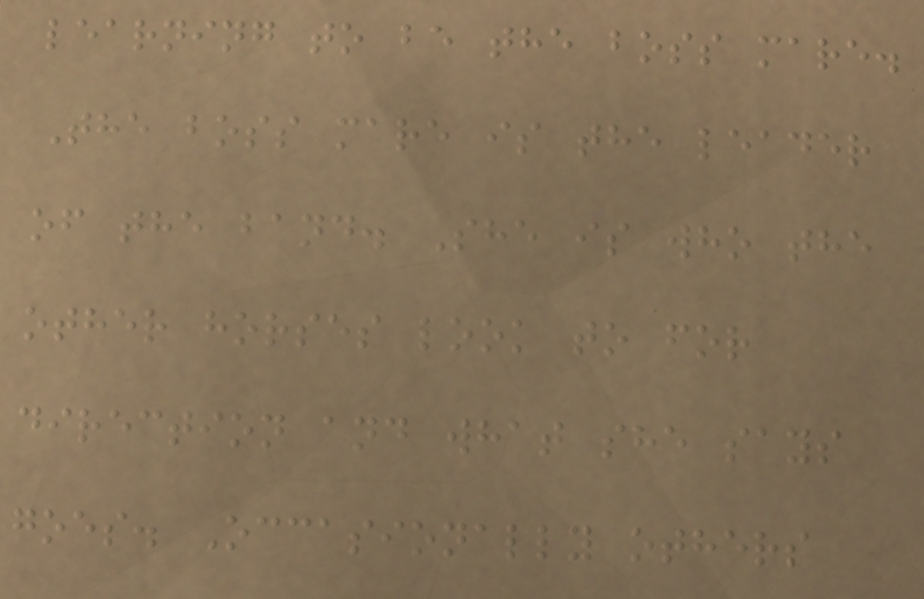learning to be the boss mare.
The boss mare is the leader
of the band. She is who the
other horses look to for
direction and what she says
goes. Occasionally others
